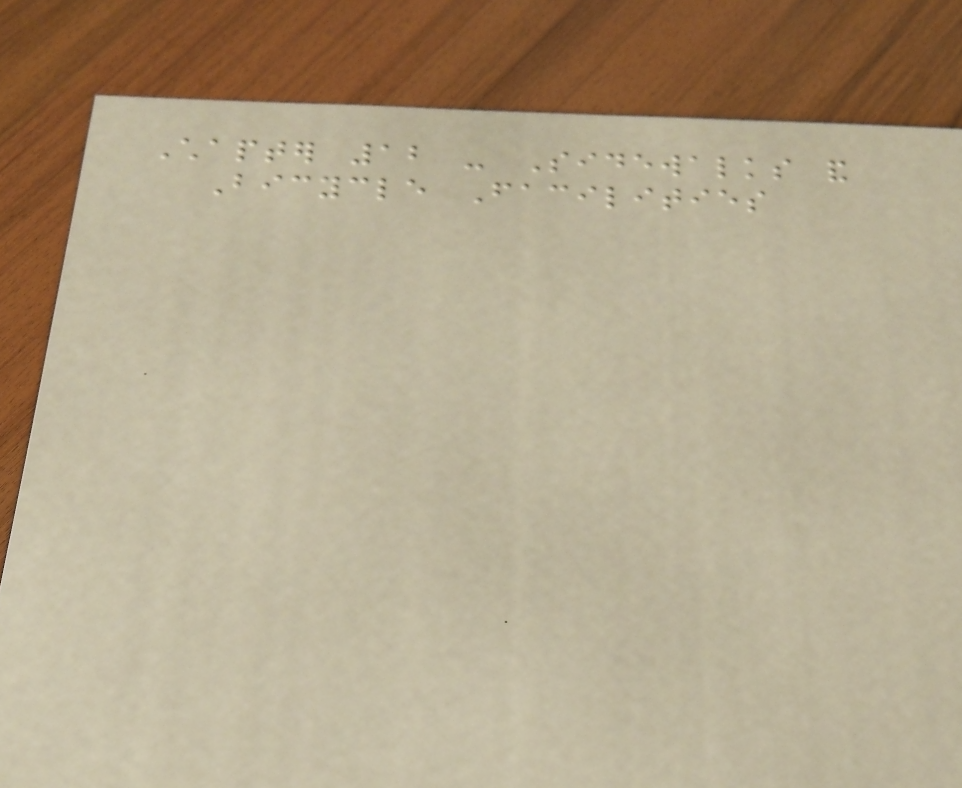Chapter 12 - Sidewalks and
Bicycle Facilities
